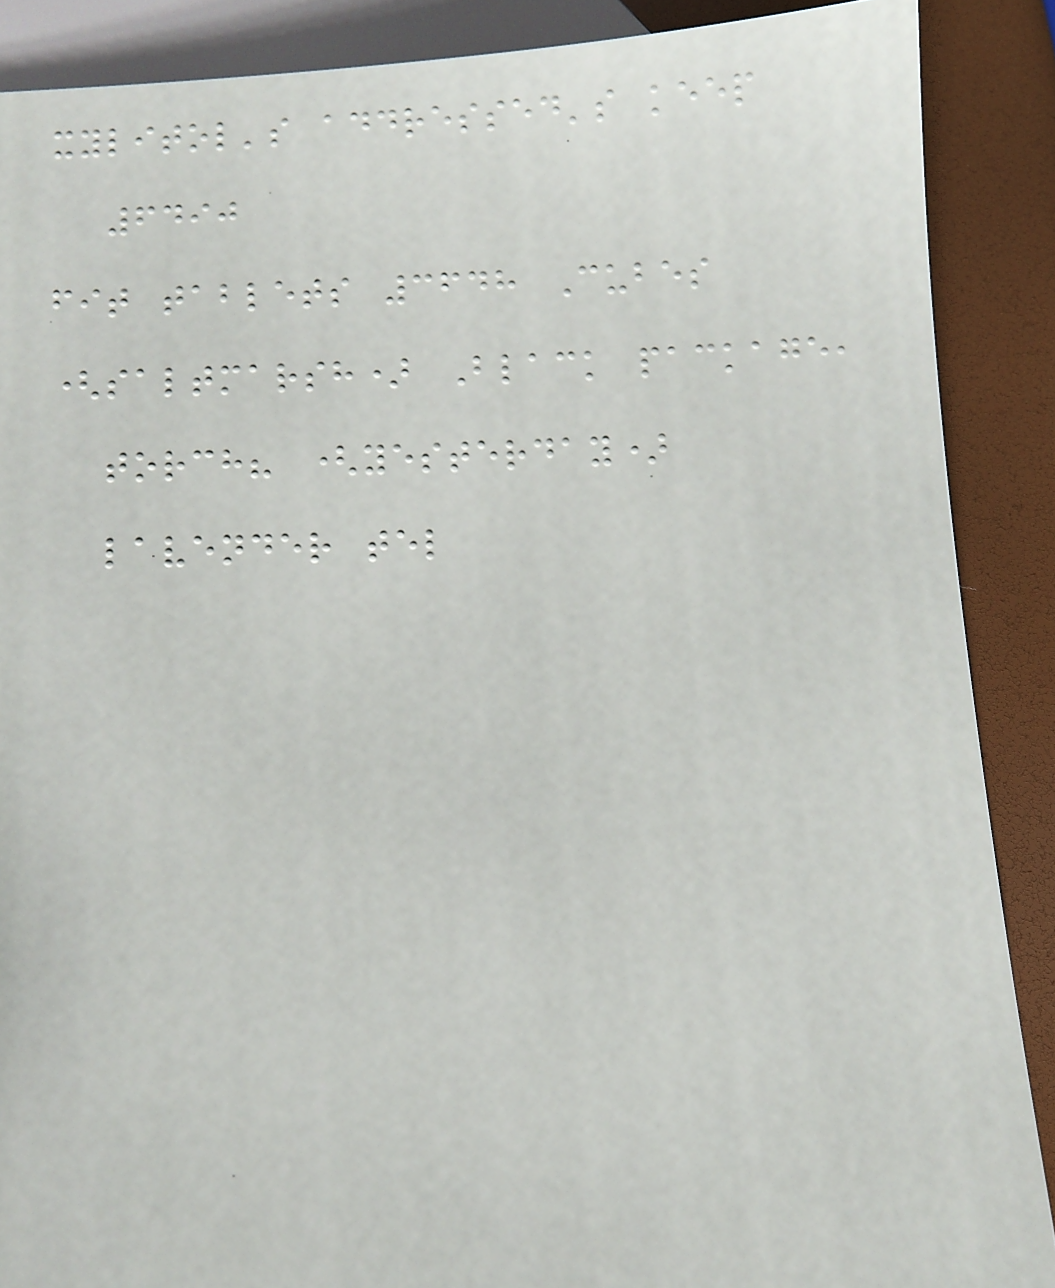xylitol's addressed's keep
6490
fit tablets 3648 Cubes
(saltmarsh) Black package,
torch? (yesterday)
lavender tel
